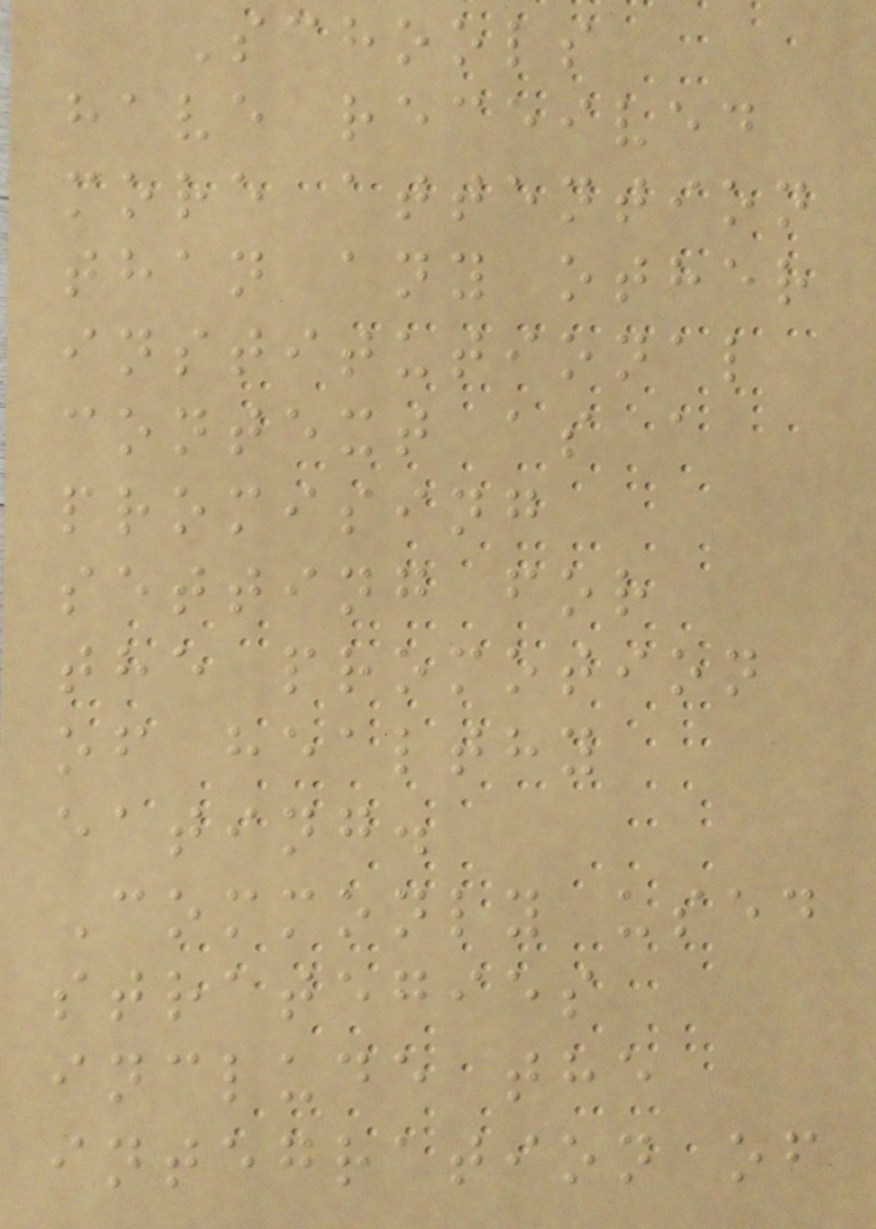Schools
have received
more attention
than any other
institutional
context as a
promising
setting for
the promotion
of healthy
eating.
Commonly used
strategies
include the
integration of
